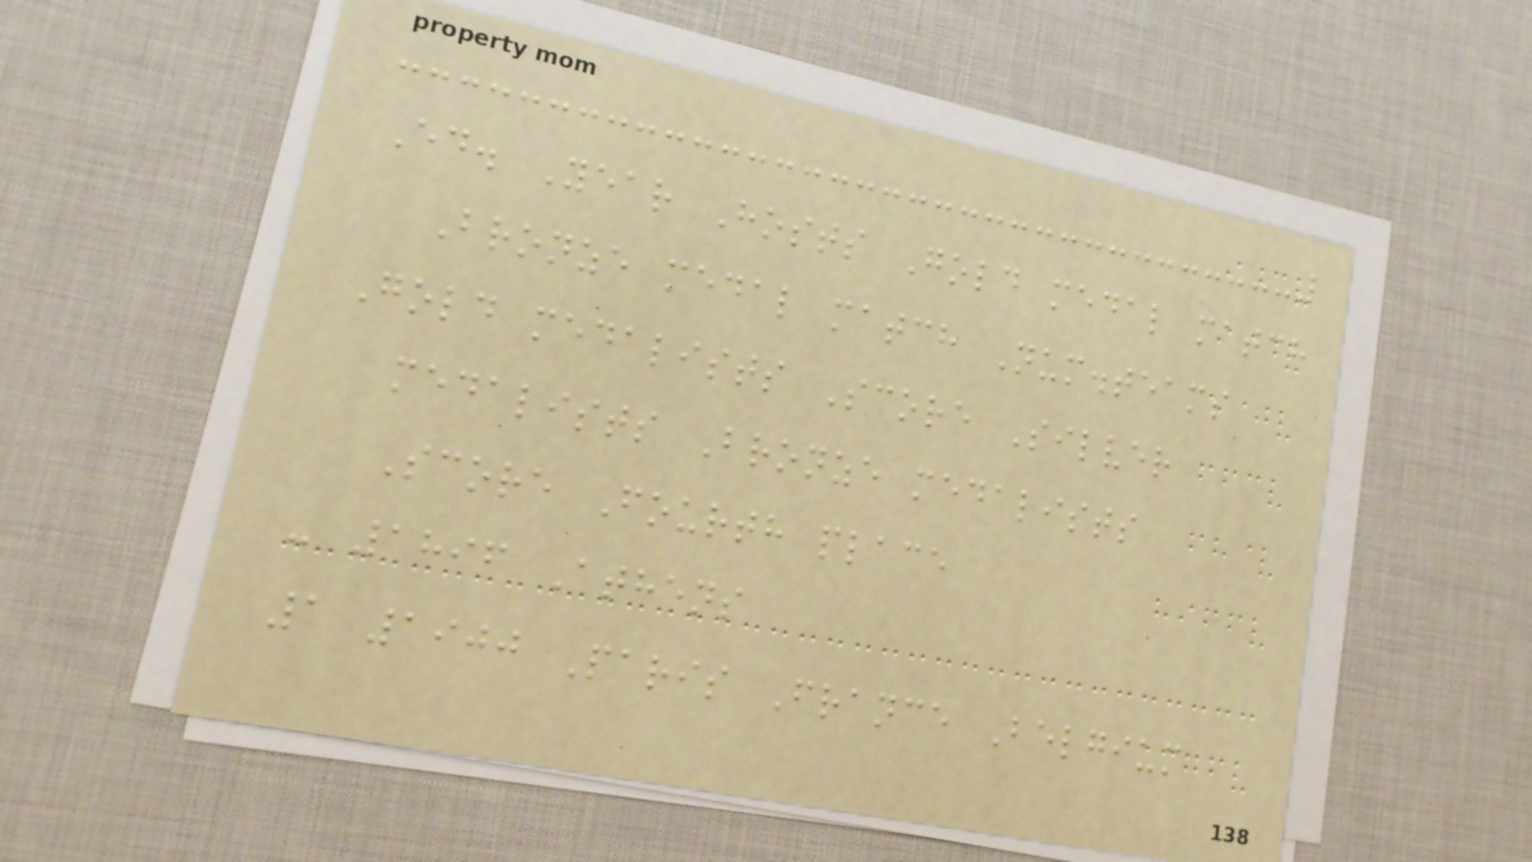Ed. Year Hosts Gold medal match
Bronze medal match Num.teams
Gold medalists Score Silver
medalists Bronze medalists
Score Fourth place
- 1896 Athens
1 1900 Paris France Belgium
